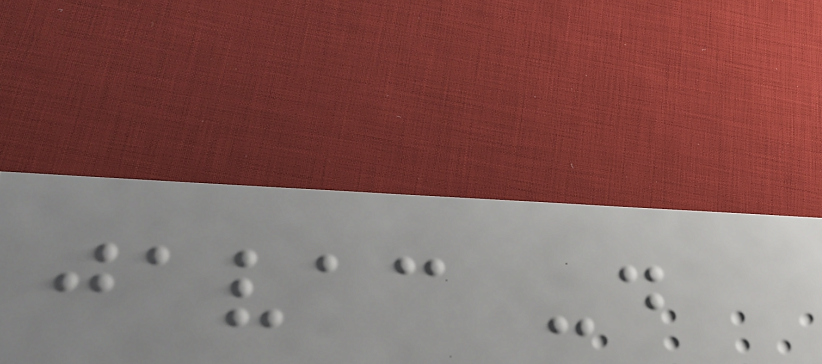javac -d
